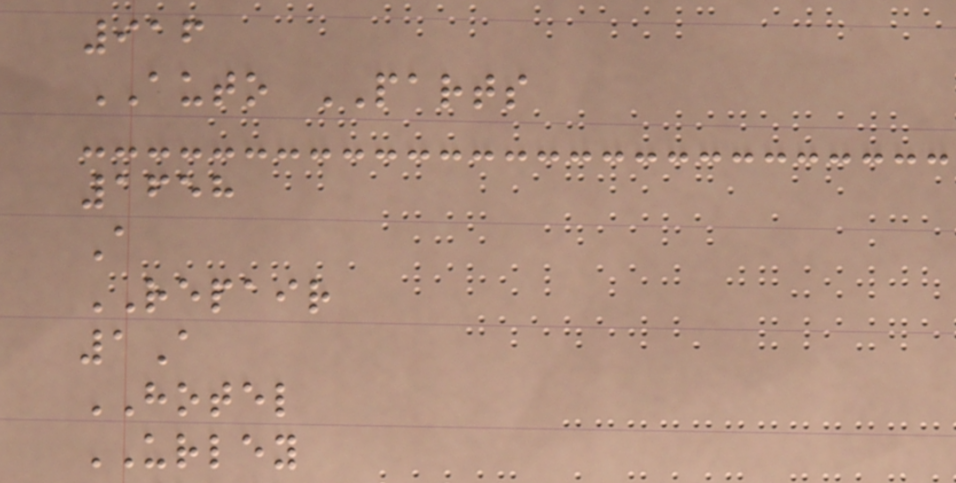916
AUTO PARTS
1658
A
REPAIR
1A
HOTEL
URLEY
